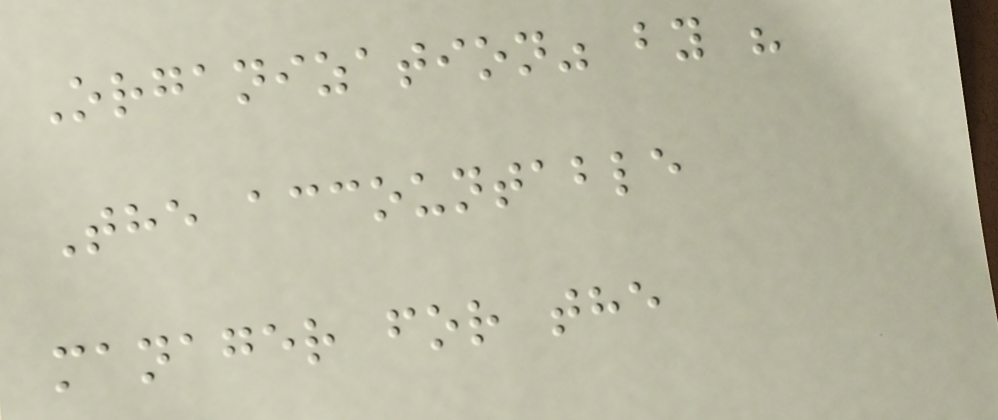Organization" by "
The accountable
manager for the
